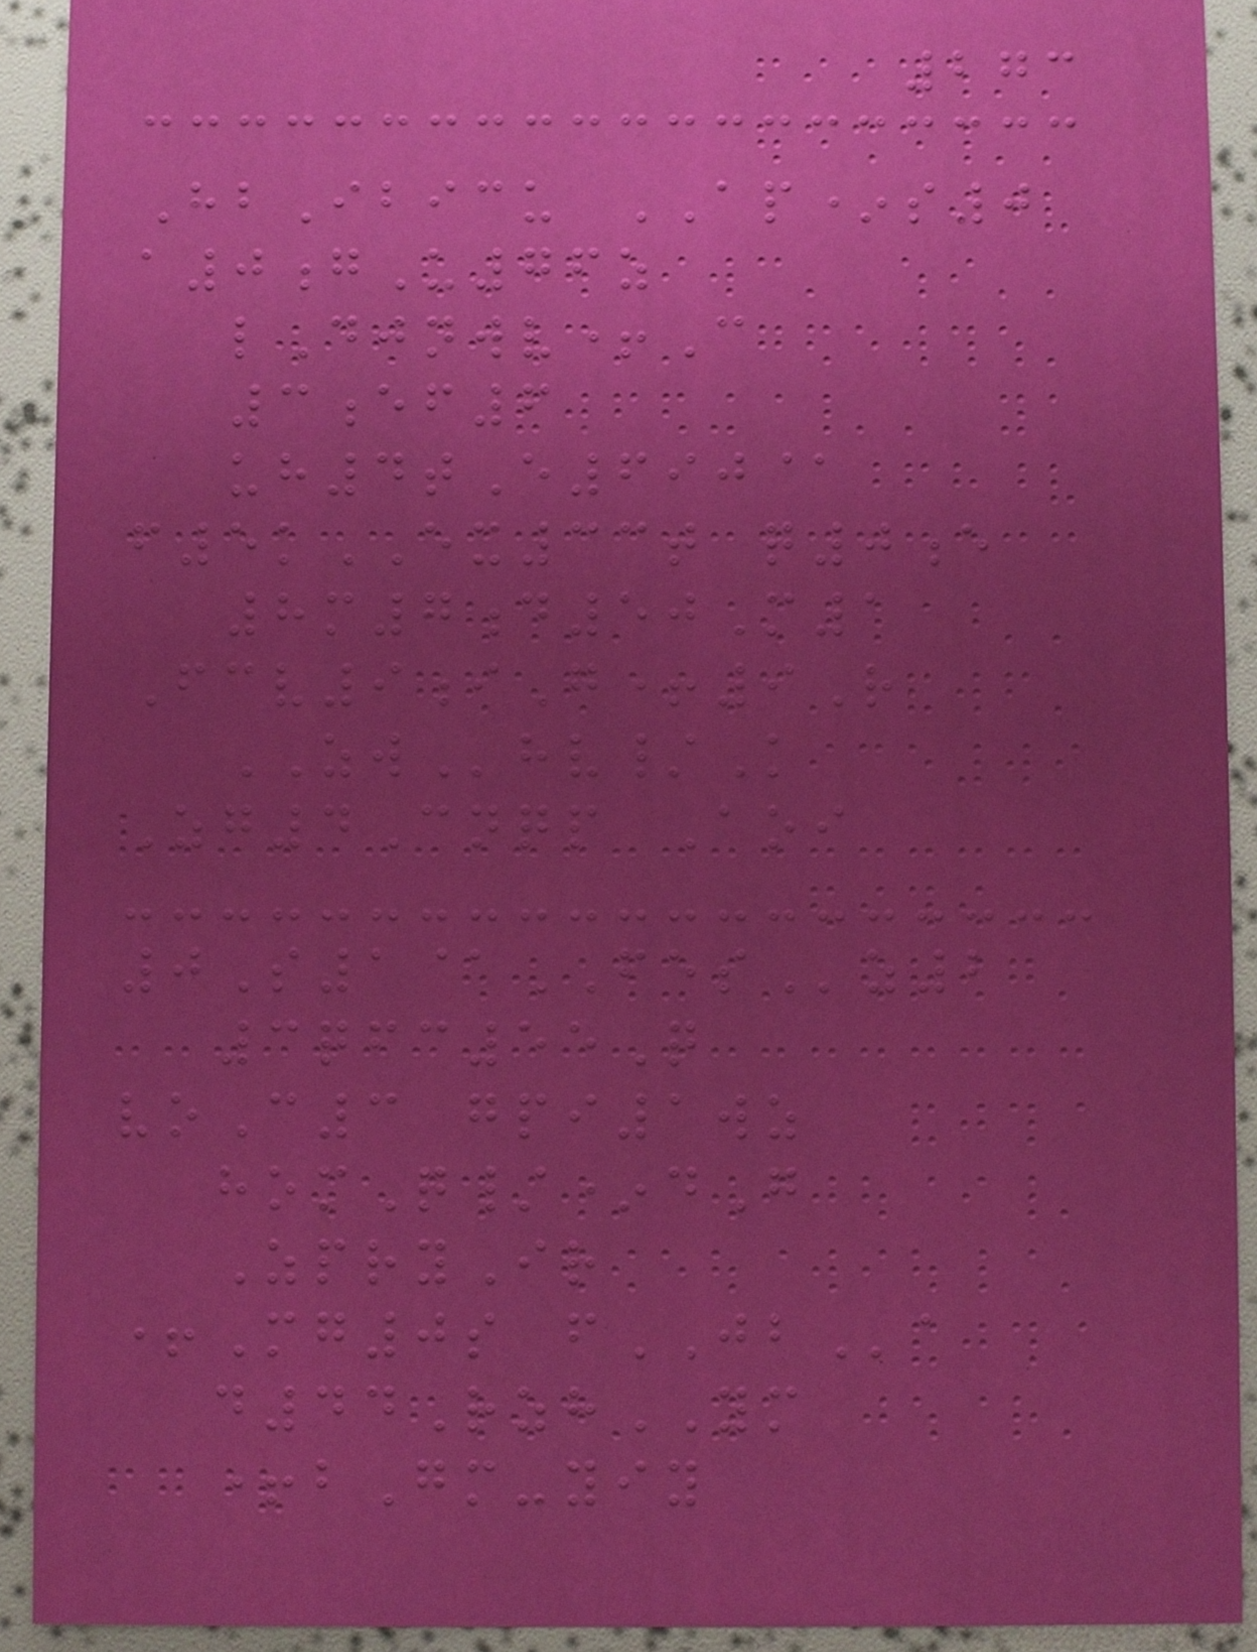273
HbIbicu AP*s0
a0gU76z
lDjnwv+C
3ef6
uh4tE690@
f5kEX33t q0e
8m7d50M1
Fcv9iG+9R
ZWhv/K
Zg4Cnqp Aoi
0S1@FESz2
3qfc55Q
voC3 gpi1wz
homQ/*dG
ZpryIr
+Mg0s fJBa
d44RzhYM
+bGm-yiy
